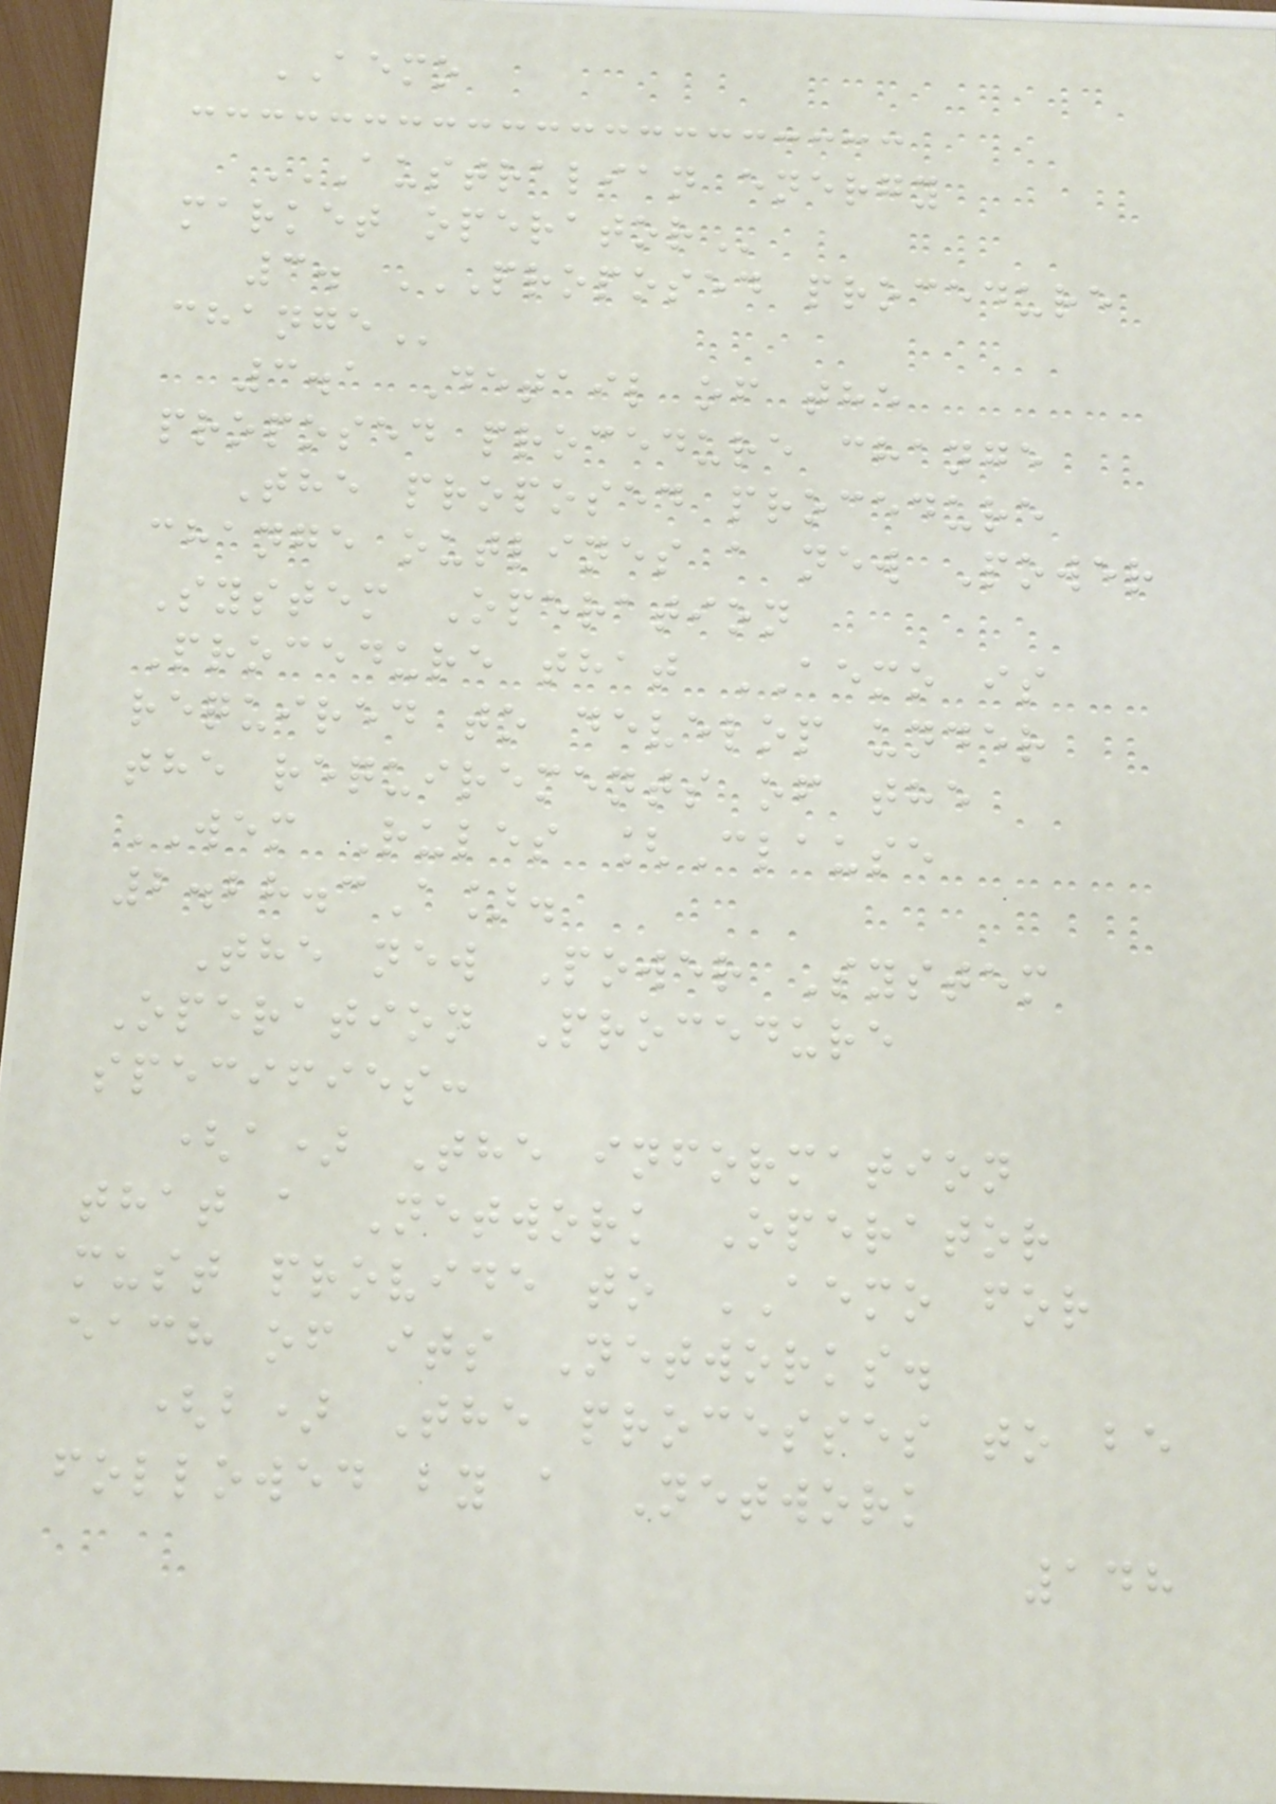AEMO
AUSTRALIAN ENERGY
MARKET OPERATOR
3. PROPOSED PROCEDURE
CHANGE
3.1 Detail of the
proposed procedure change
The proposed procedure
change outlines a new Power
System Operation
Procedure that AEMO is
required to develop under
the requirements of the
WEM Rules [Clause
2.28.3A].
The new Power System
Operation Procedure
specifies:
(a) The information
that a Network Operator
must provide to AEMO for
each of its Networks.
(b) The processes to be
followed by a Network
148
